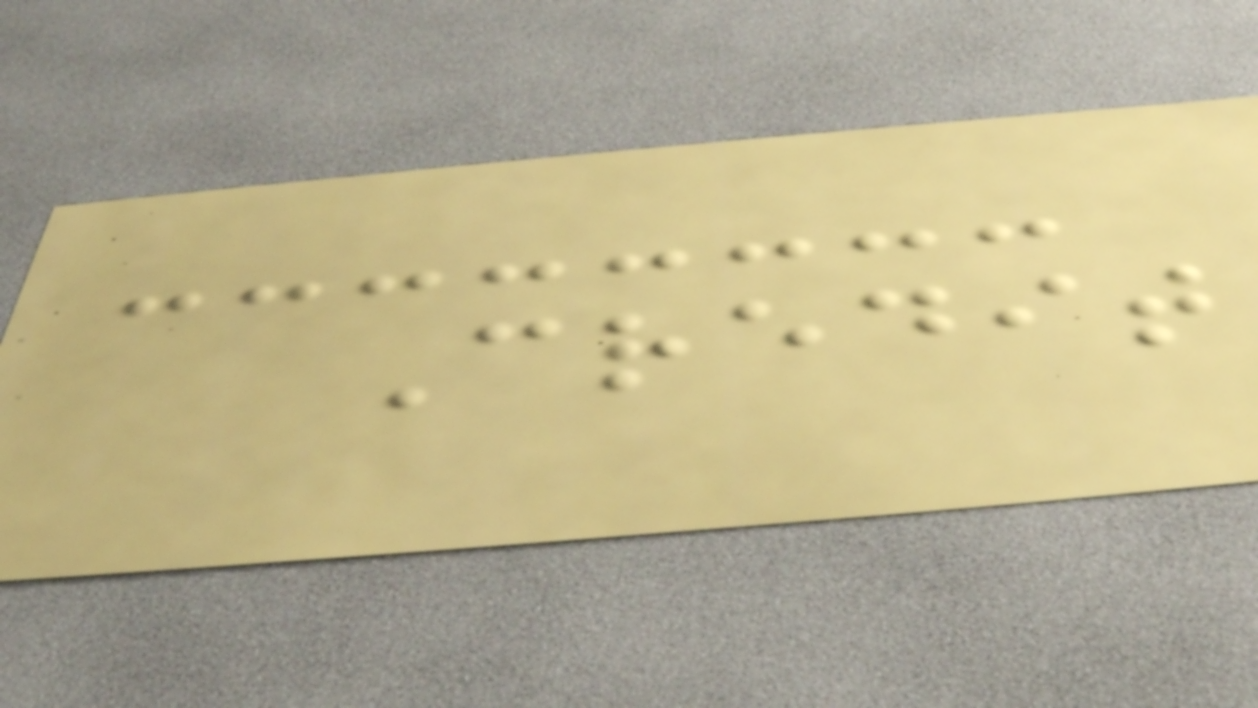Credit
